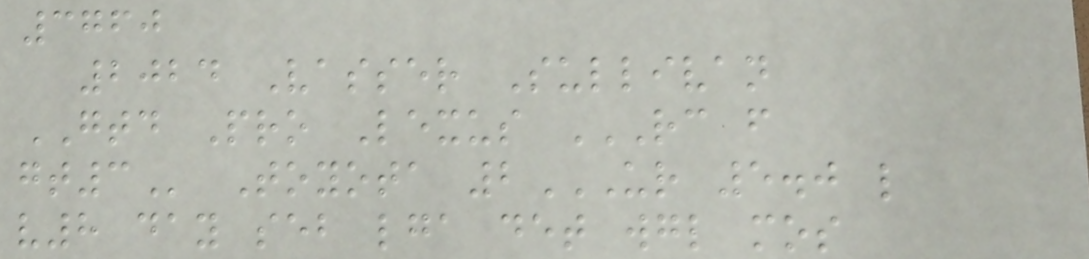3760
2024 Vasser Sullivan
GTD Pro Lexus RC F
GT3 Toyota 2UR 5.0 L
V8 DAY SEB LGA DET WGL MOS
